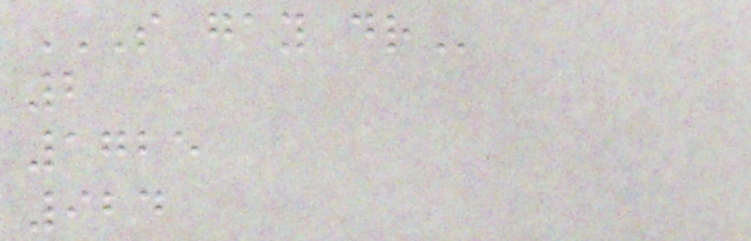S GAY DR
2
1725
924
